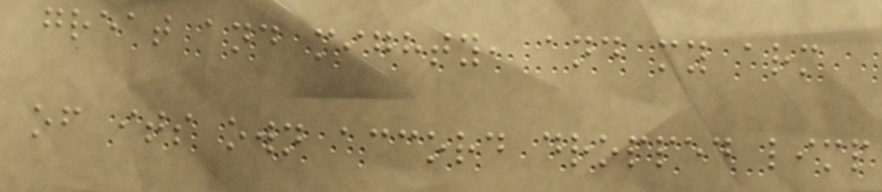great and mighty, and my arm
of its own accord dropped limp
